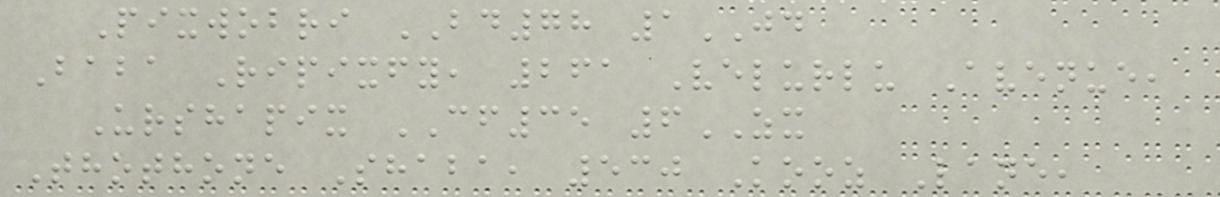Pixwobri BD78 1JD
Baba Ripixfy, 261 Velurlu Avenue,
Urshapix CF35 6ZX
Thothone Shaba, 530 Kooz Lane,
